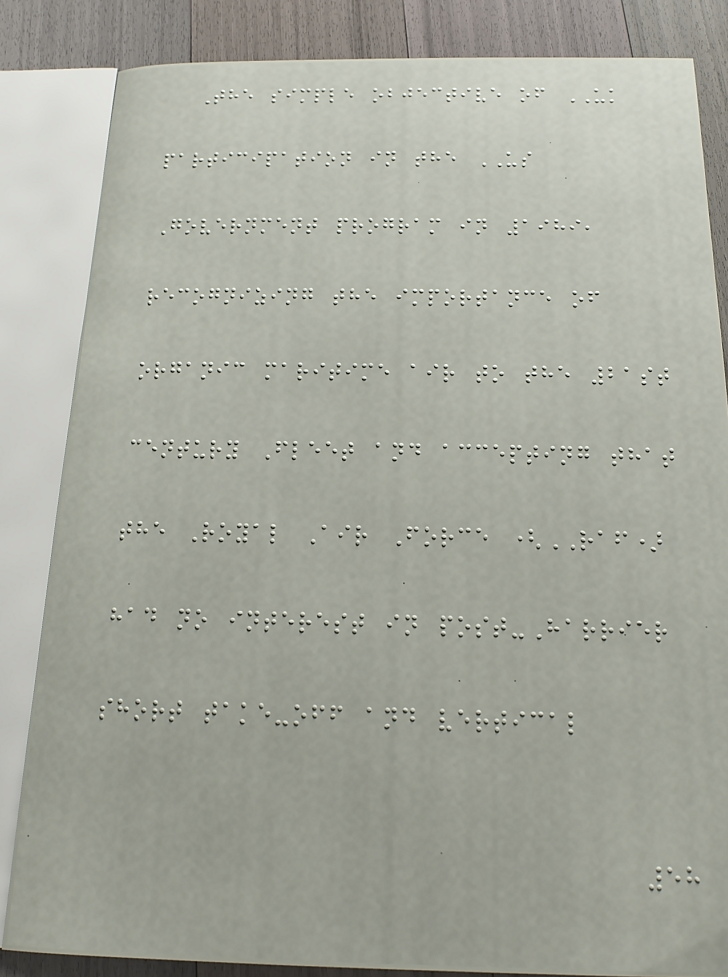The simple objective of UK
participation in the US
Government program in 1989,
recognizing the importance of
organic maritime air to the 21st
century Fleet and accepting that
the Royal Air Force (RAF)
had no interest in post-Harrier
short take-off and vertical
58
